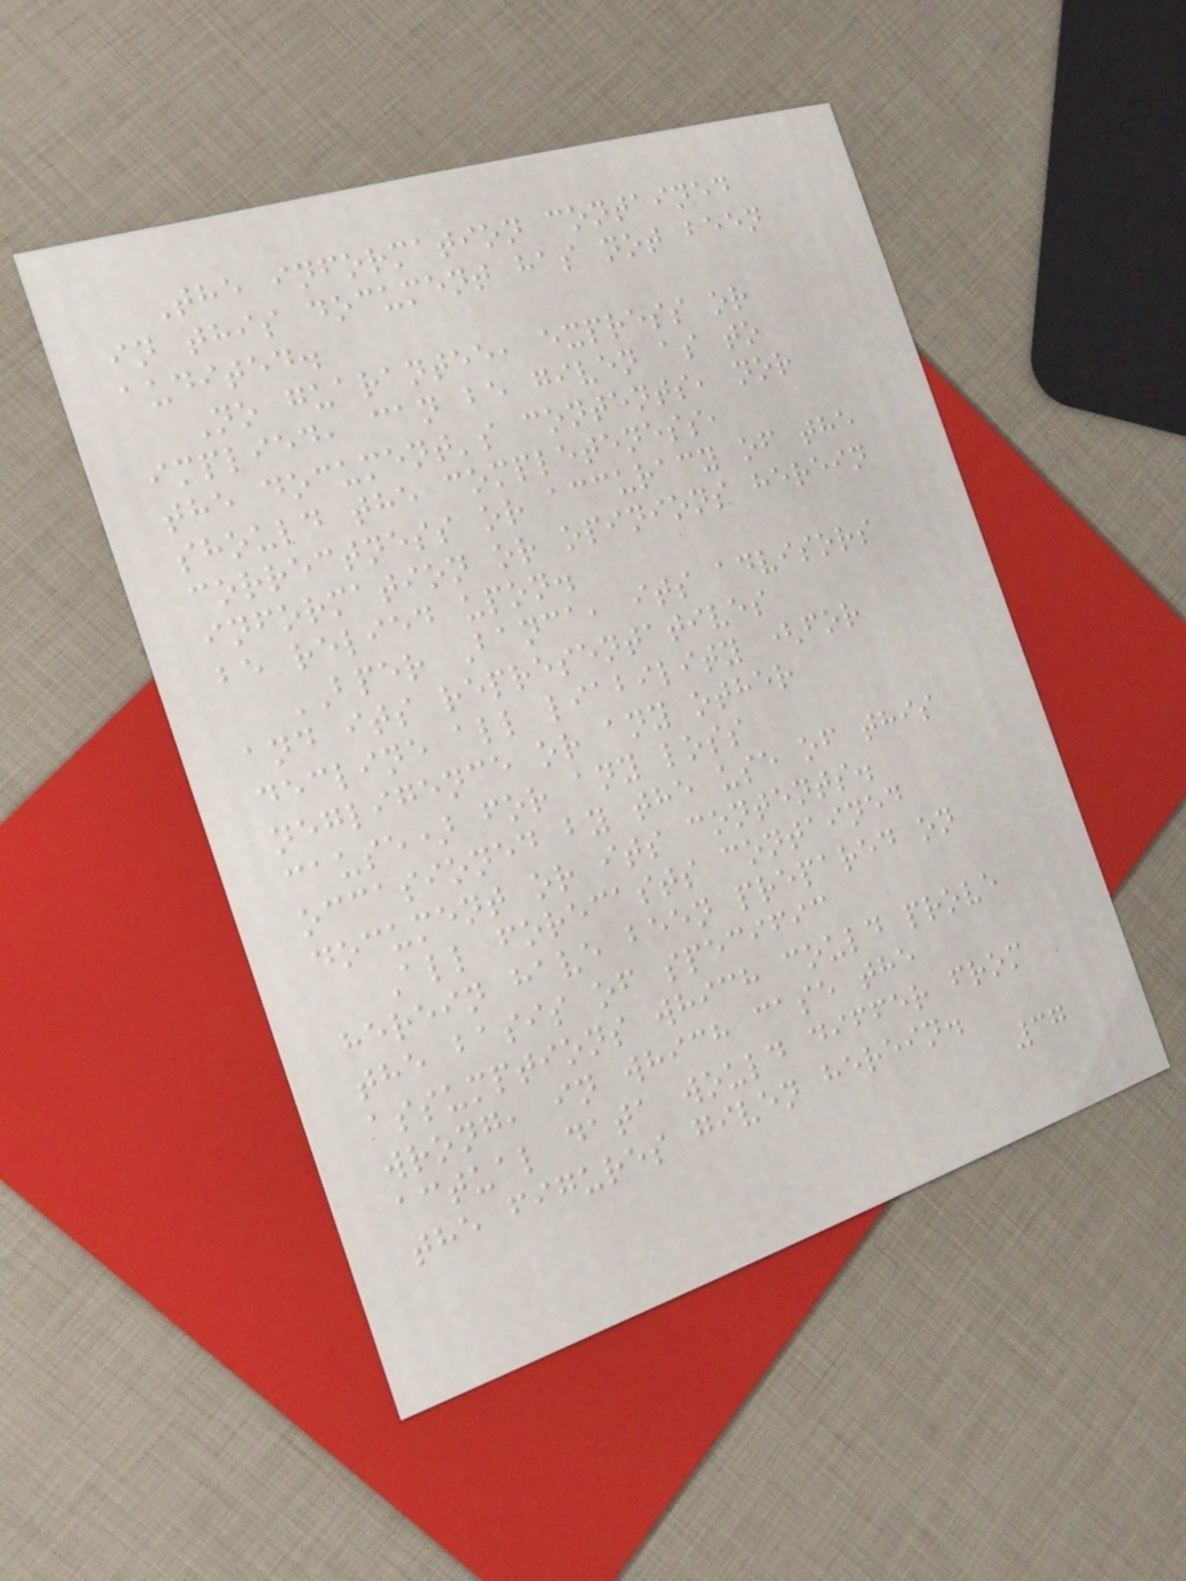The information contained
in this document has not been
audited.
No guarantee, express or
implied, can be given as to
the document's contents, nor
should the completeness,
correctness or accuracy of the
information or opinions herein
be relied upon.
BPER Banca, its advisors
and its representatives
decline all liability (for
negligence or any other
cause) for any loss
occasioned by the use of this
document or its contents.
All forecasts contained
herein have been prepared on
the basis of specific
assumptions which could prove
wrong, in which case the
actual data would differ from
the figures given herein.
37
